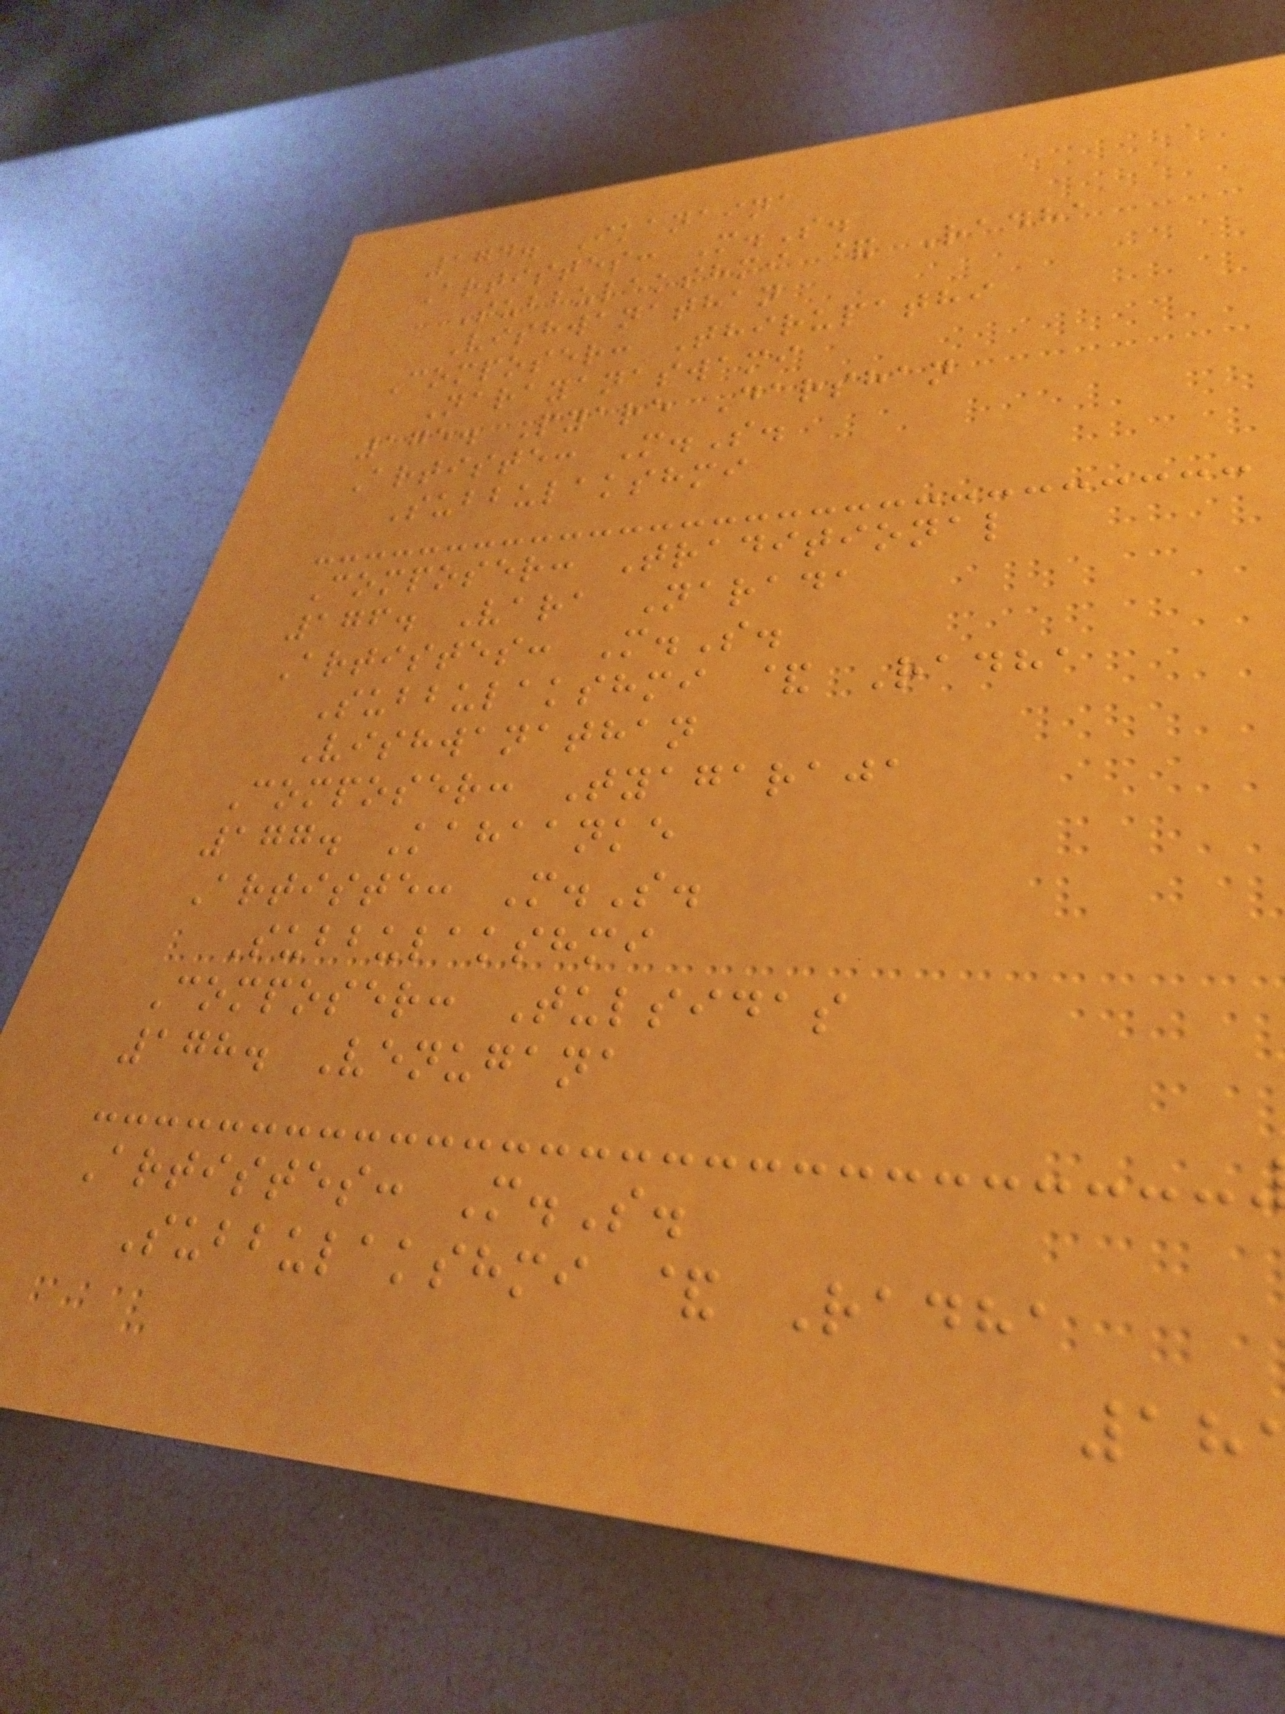174. Ikanaina
Artistes: M.S.
Subbulakshmi & Radha
Vishwanathan
Composer: Thirupathi
Narayanaswami
175. Pyare Darshan
Artiste: M.S.
Subbulakshmi
Composer: Traditional
176. Vara Narada
Artistes: M.S.
Subbulakshmi & Radha
Vishwanathan
Composer: Tyagaraja
177. Kahaanke
Artiste: M.S.
Subbulakshmi
Composer: Tulsidas
178. Venugana
Artistes: M.S.
Subbulakshmi & Radha
